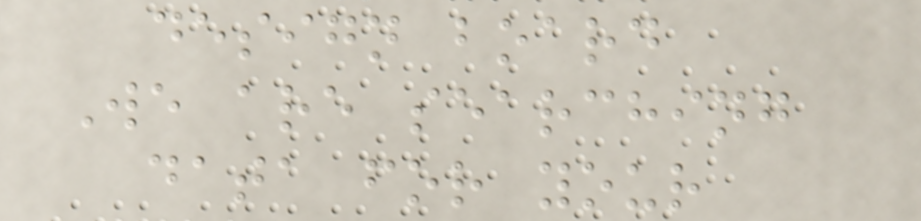design board
We are searching
data for your
